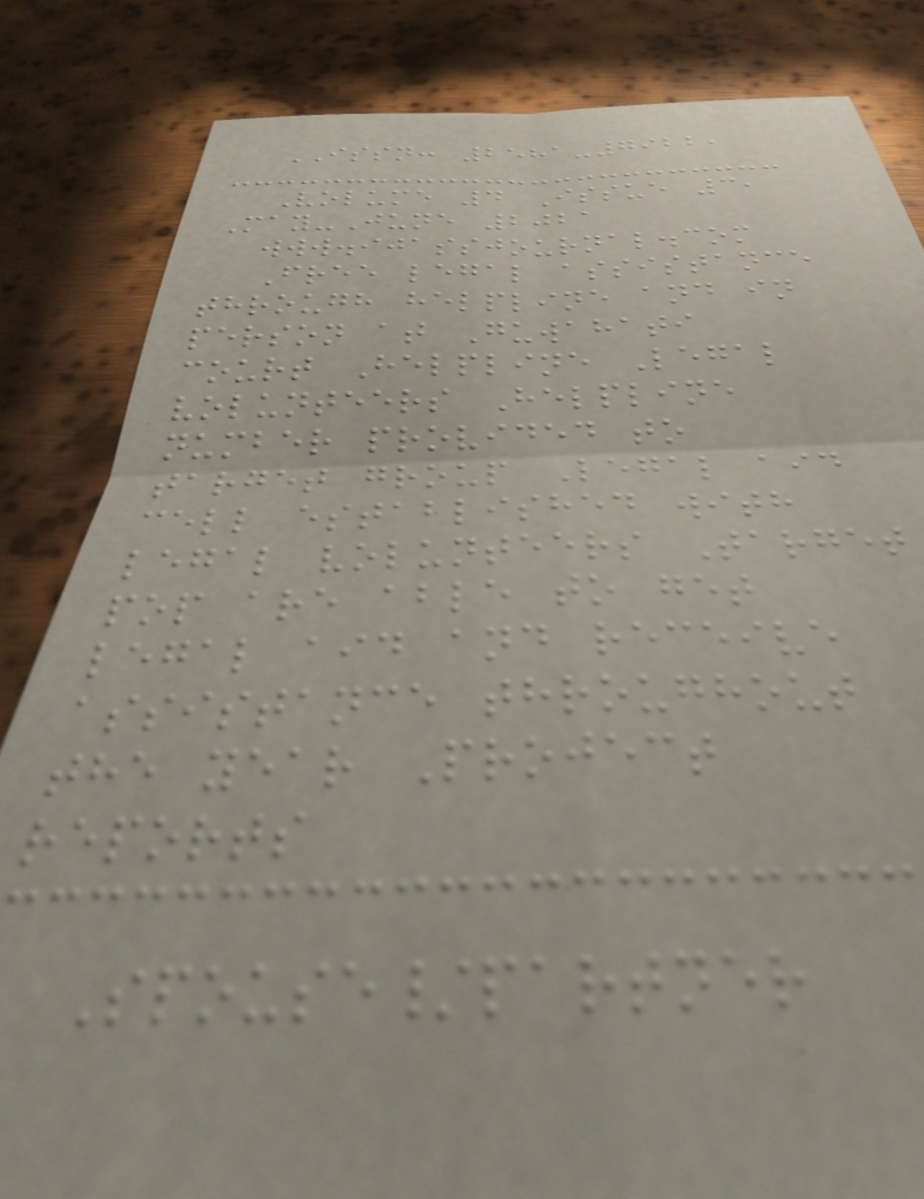ISSN: 2581-7922,
Volume 4 Issue 3,
May-June 2021
www.ijassjournal.com
Free legal assistance
through helpline and in
person at Guwahati
court Helpline Legal
volunteers Helpline
number provided to
target group Legal aid
cell established with
legal volunteers Target
pop are able to get
legal aid and receive
assistance throughout
the year Project
reports
Spouse/partner
